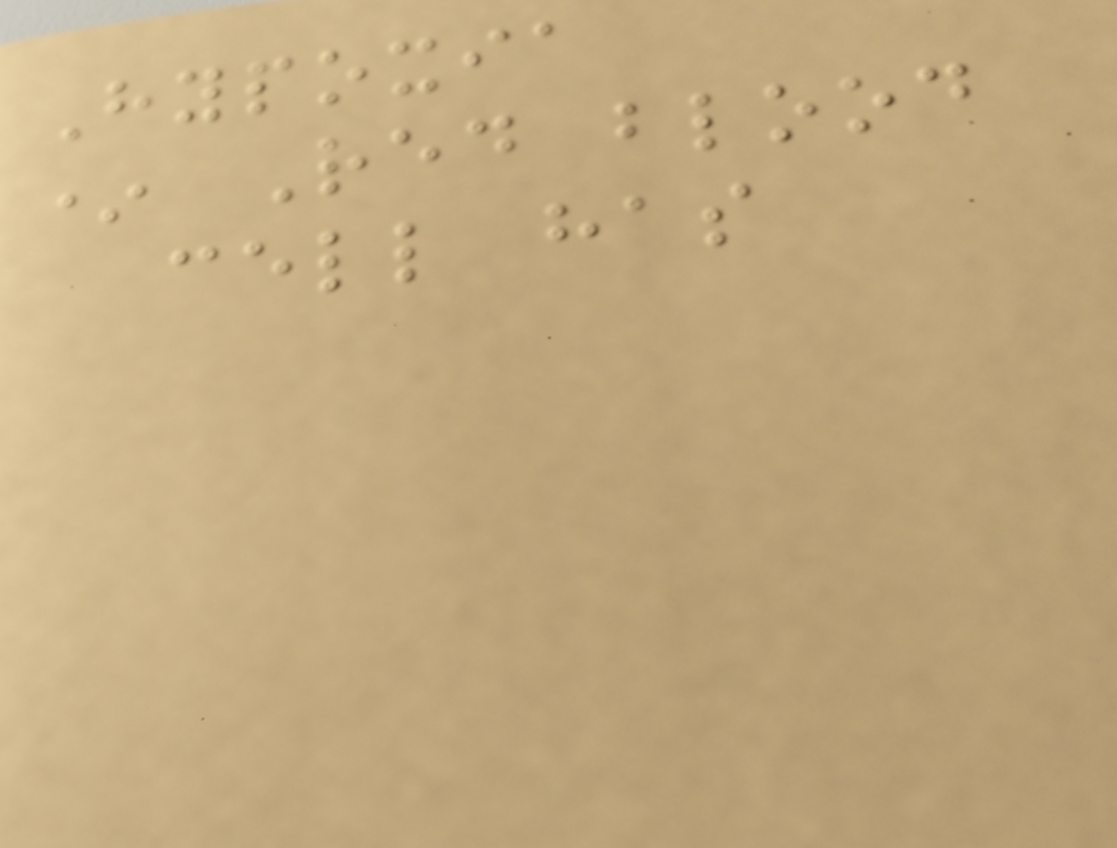Hypoxia
* Red blood
cell has
